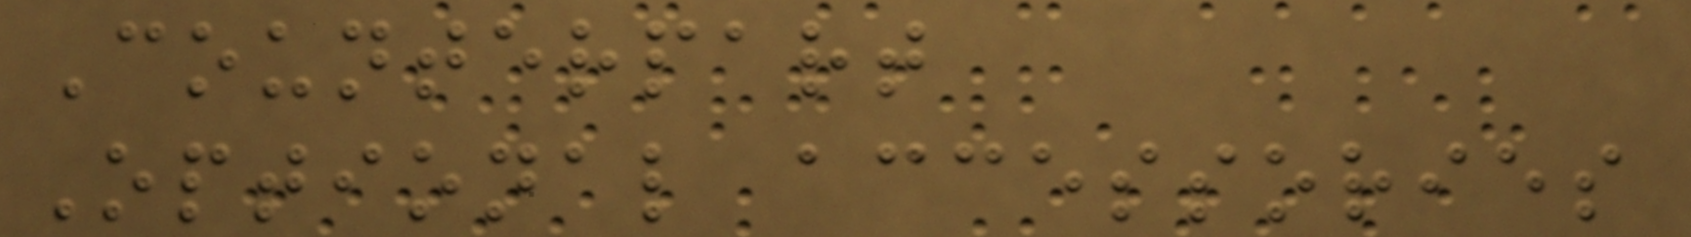Counterpart
Optional accessories
